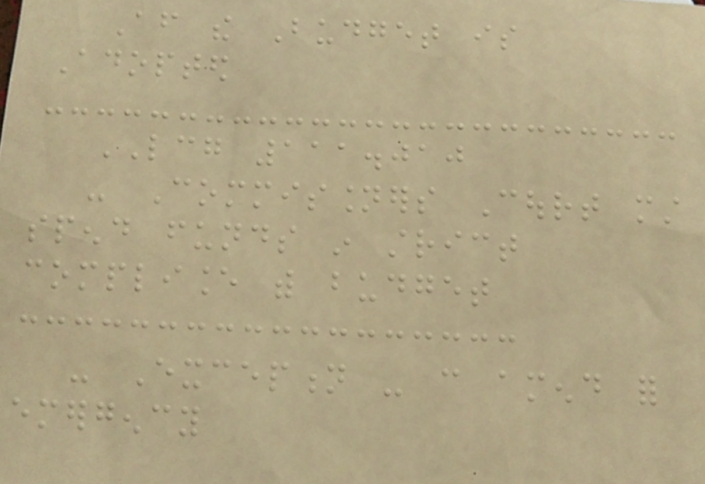After the Budget is
Adopted
LCG 111.010
- Commissioners Court must
spend funds in strict
compliance with budget
- Exception - can amend for
emergency
